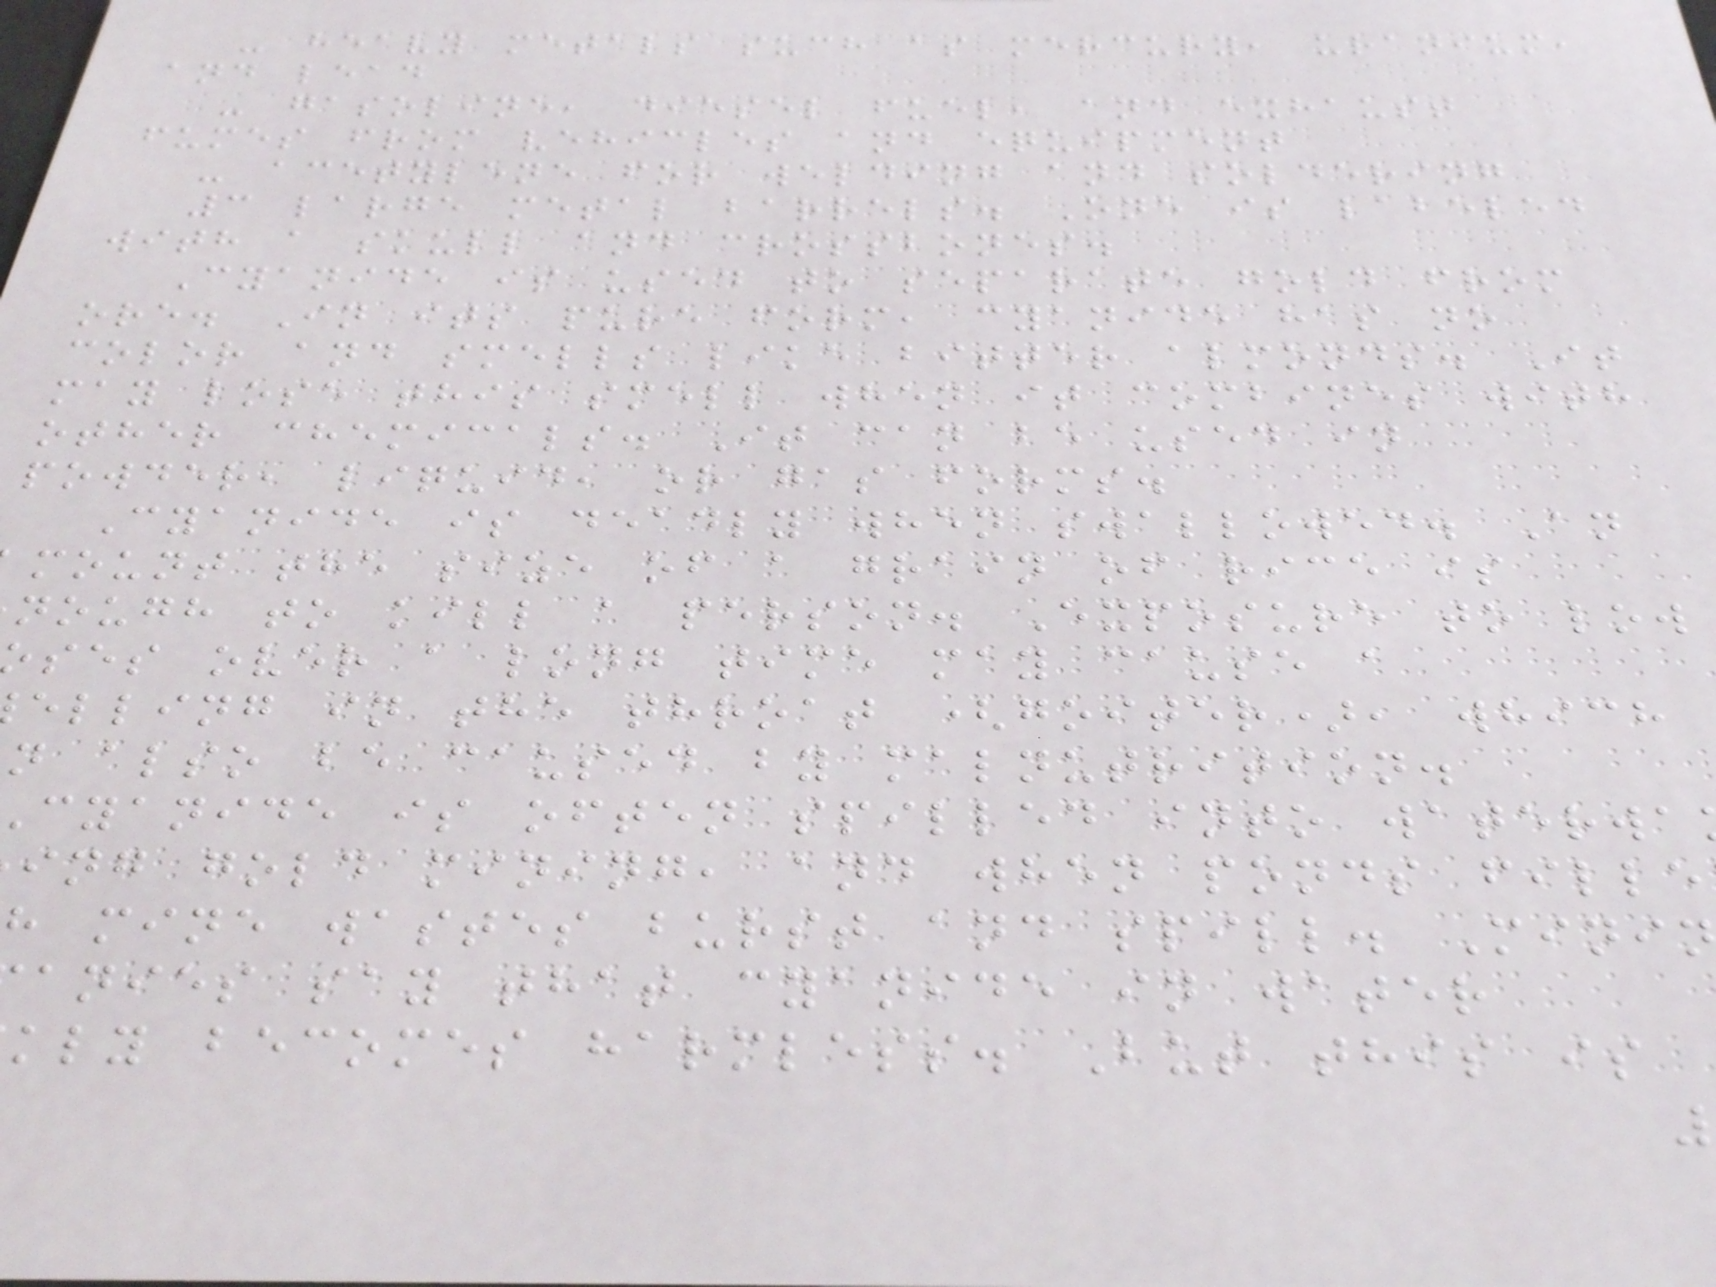- heavy metals such as mercury, uranium,
and lead
- gasoline, diesel fuel, and exhaust
fumes from vehicles and equipment
- acetylene for welding and soldering
3 large metal barrels. One is labeled
with a skull and crossbones.
Cyanide is used to separate gold from
ore. In its pure form, cyanide has no
color and smells like bitter almonds. It
may lose this smell when it combines with
other chemicals. It can be used in
powder, liquid, or gas forms.
Cyanide is deadly when swallowed. An
mount the size of a grain of rice is
nough to kill a person. Exposure to low
ses over a long time may cause a
elling in the throat (goiter), which
n also be caused by malnutrition.
cyanide is often spilled into waterwa
ing gold mining, and when ponds fille
h mine wastes burst and spill. Mini
anies say that cyanide in water
kly becomes harmless. But this is
